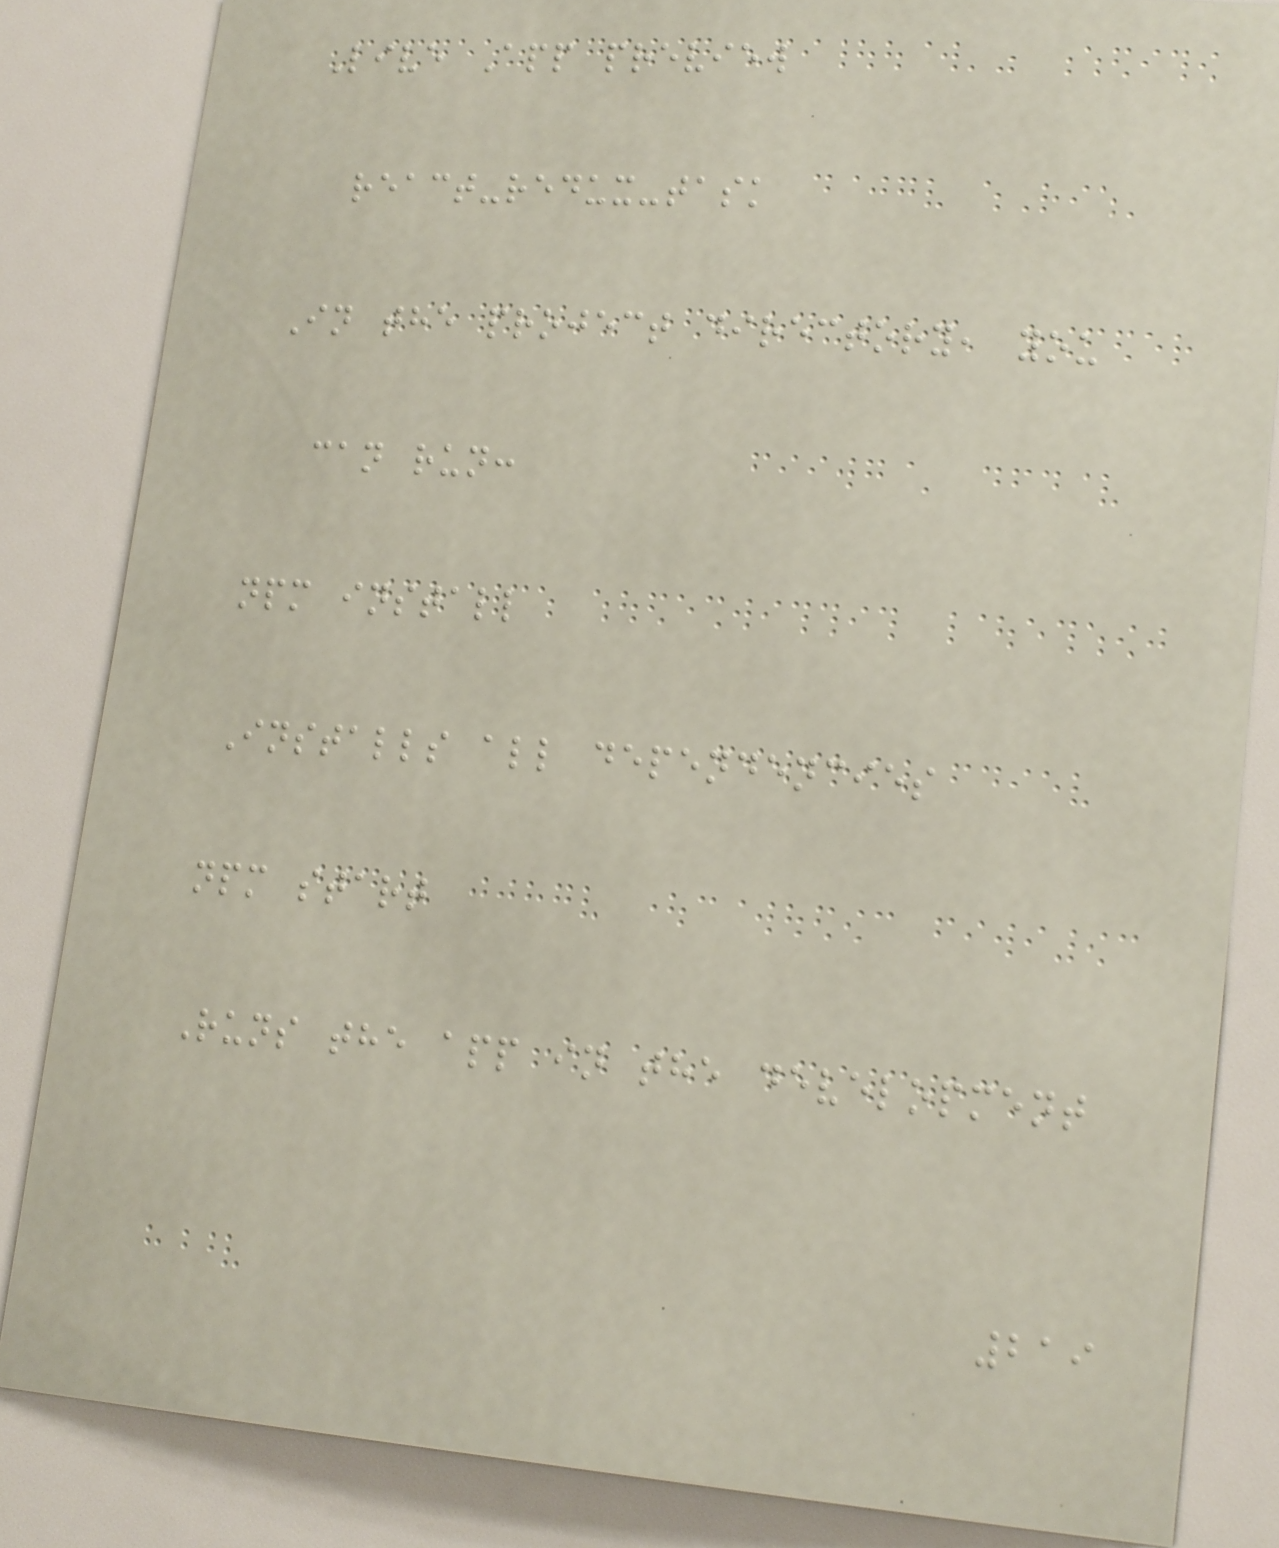Live App preview
react-redux-task
In the project directory, you
can run:
npm install
Installs all dependencies
npm start
Runs the app in the development
219
